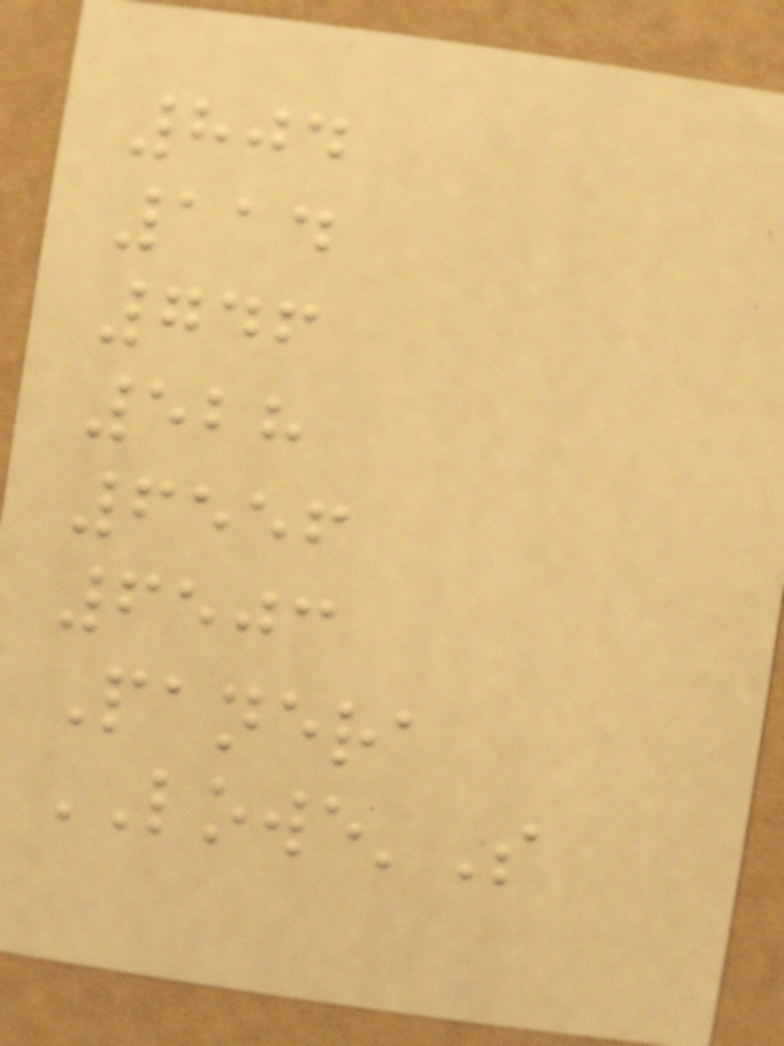804
114
746
528
6556
6503
Panera
LOWE'S
